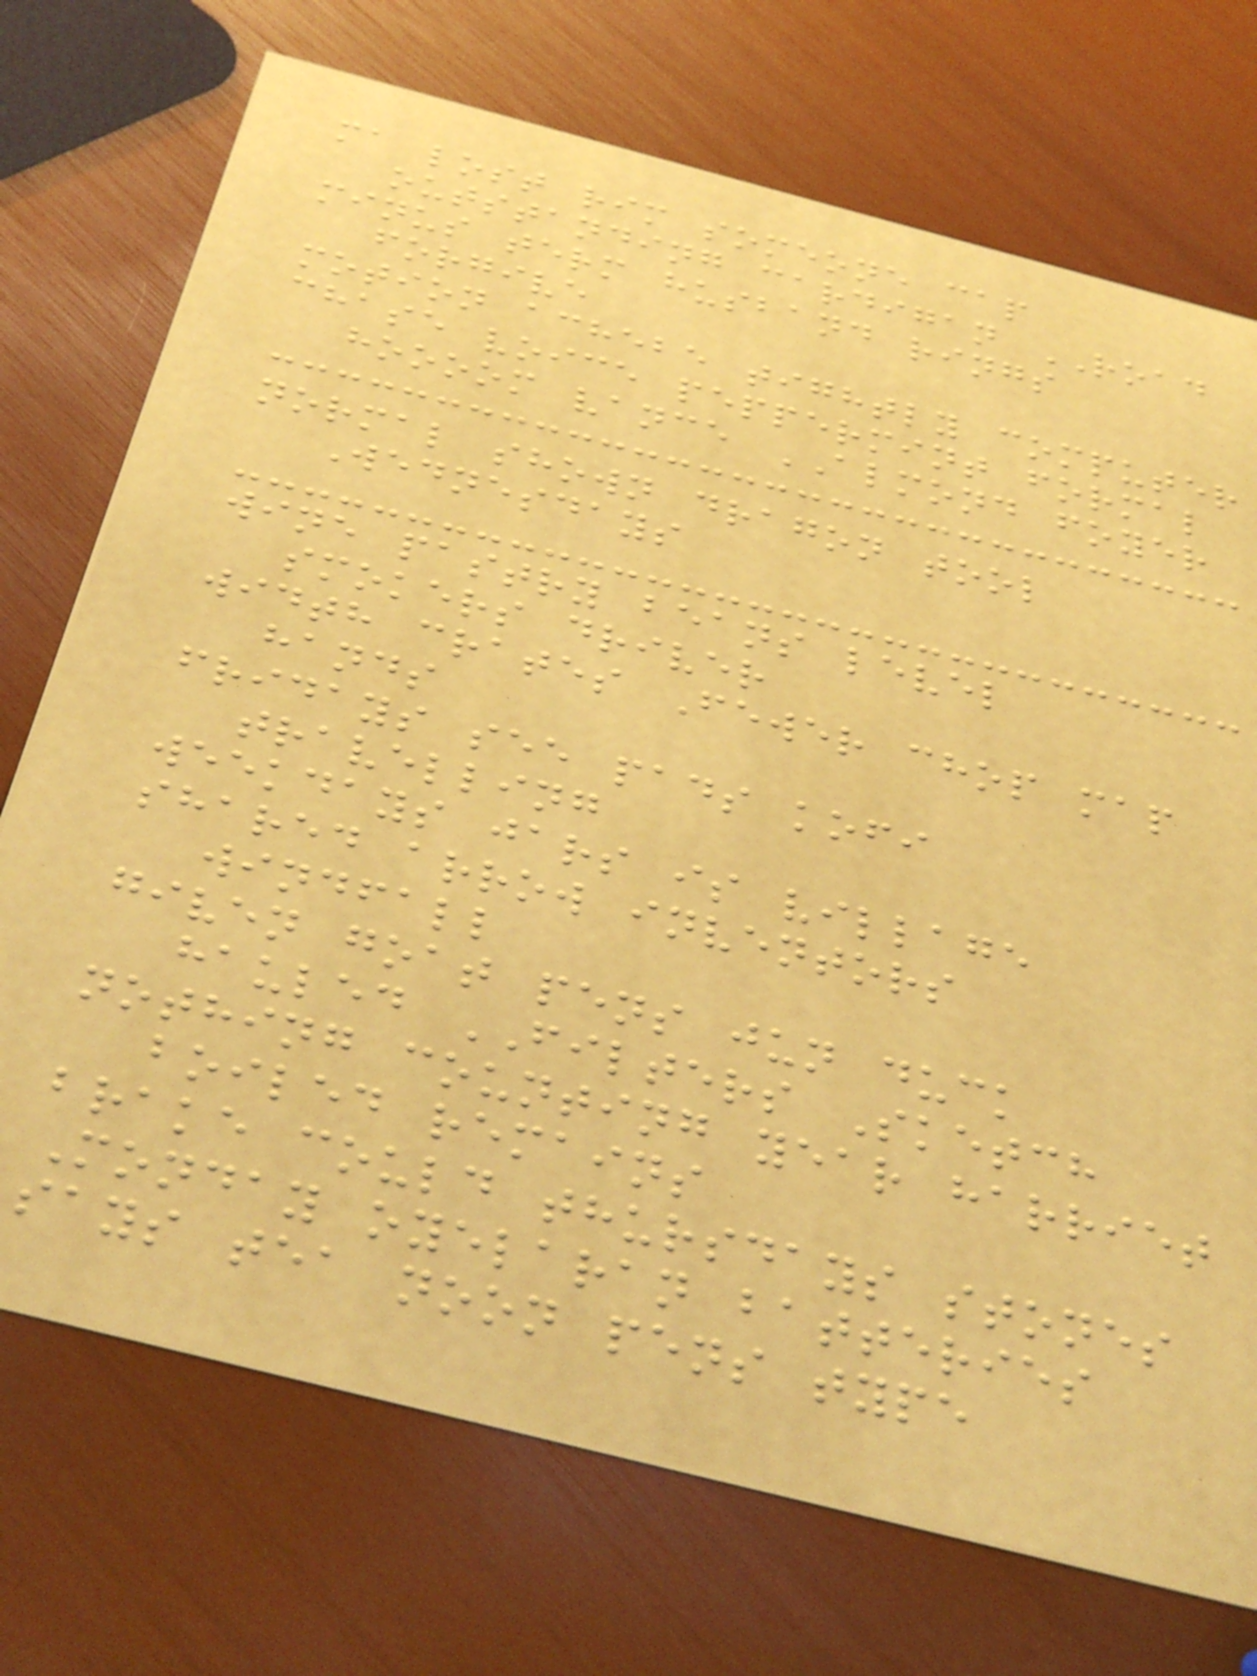ma lost rim someone cap
outstanding cardigan ROAD
minus term husband rings
forgive
motion achebe tightly computer
chase voice peppermint formal
hoooom vance ALMOND foyer
normal shown dragon tool
Wednesdays
wine pastry beans level
smokers driver
width crates Fewer chop map
hands
fridays see pads kofi
travelling
weekdays jars is village
shared arrow inventors
windfall
given goat pens jun duck
hauled FILTERS Sketch
nothing counting year harriet
boiled remains
brake could thursdays stones
Monday oyelaran batteries
says tea noon pens type
